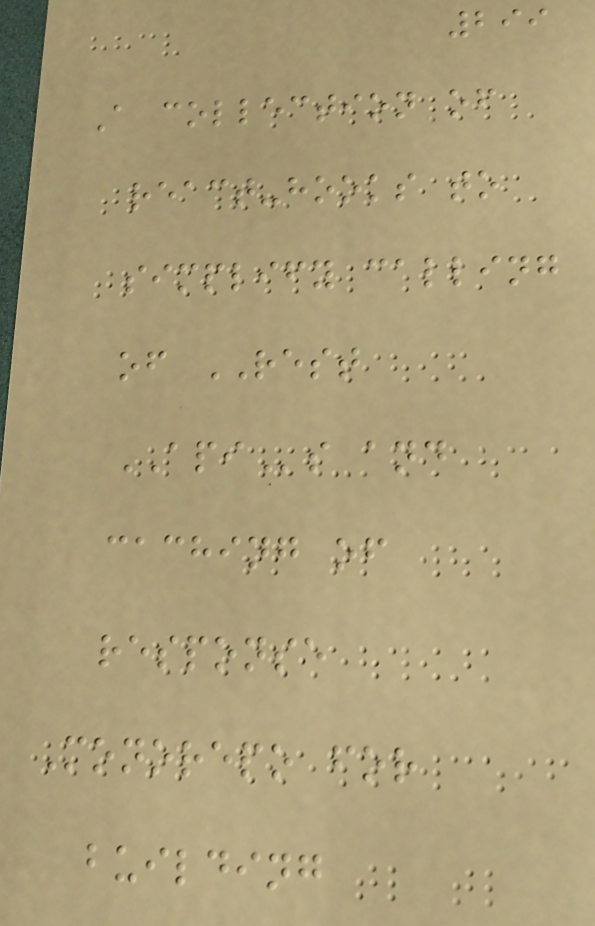299
A collection of
react-hooks to
simplify calling
of REST
APIs and
caching of
response
Monorepo for
building
